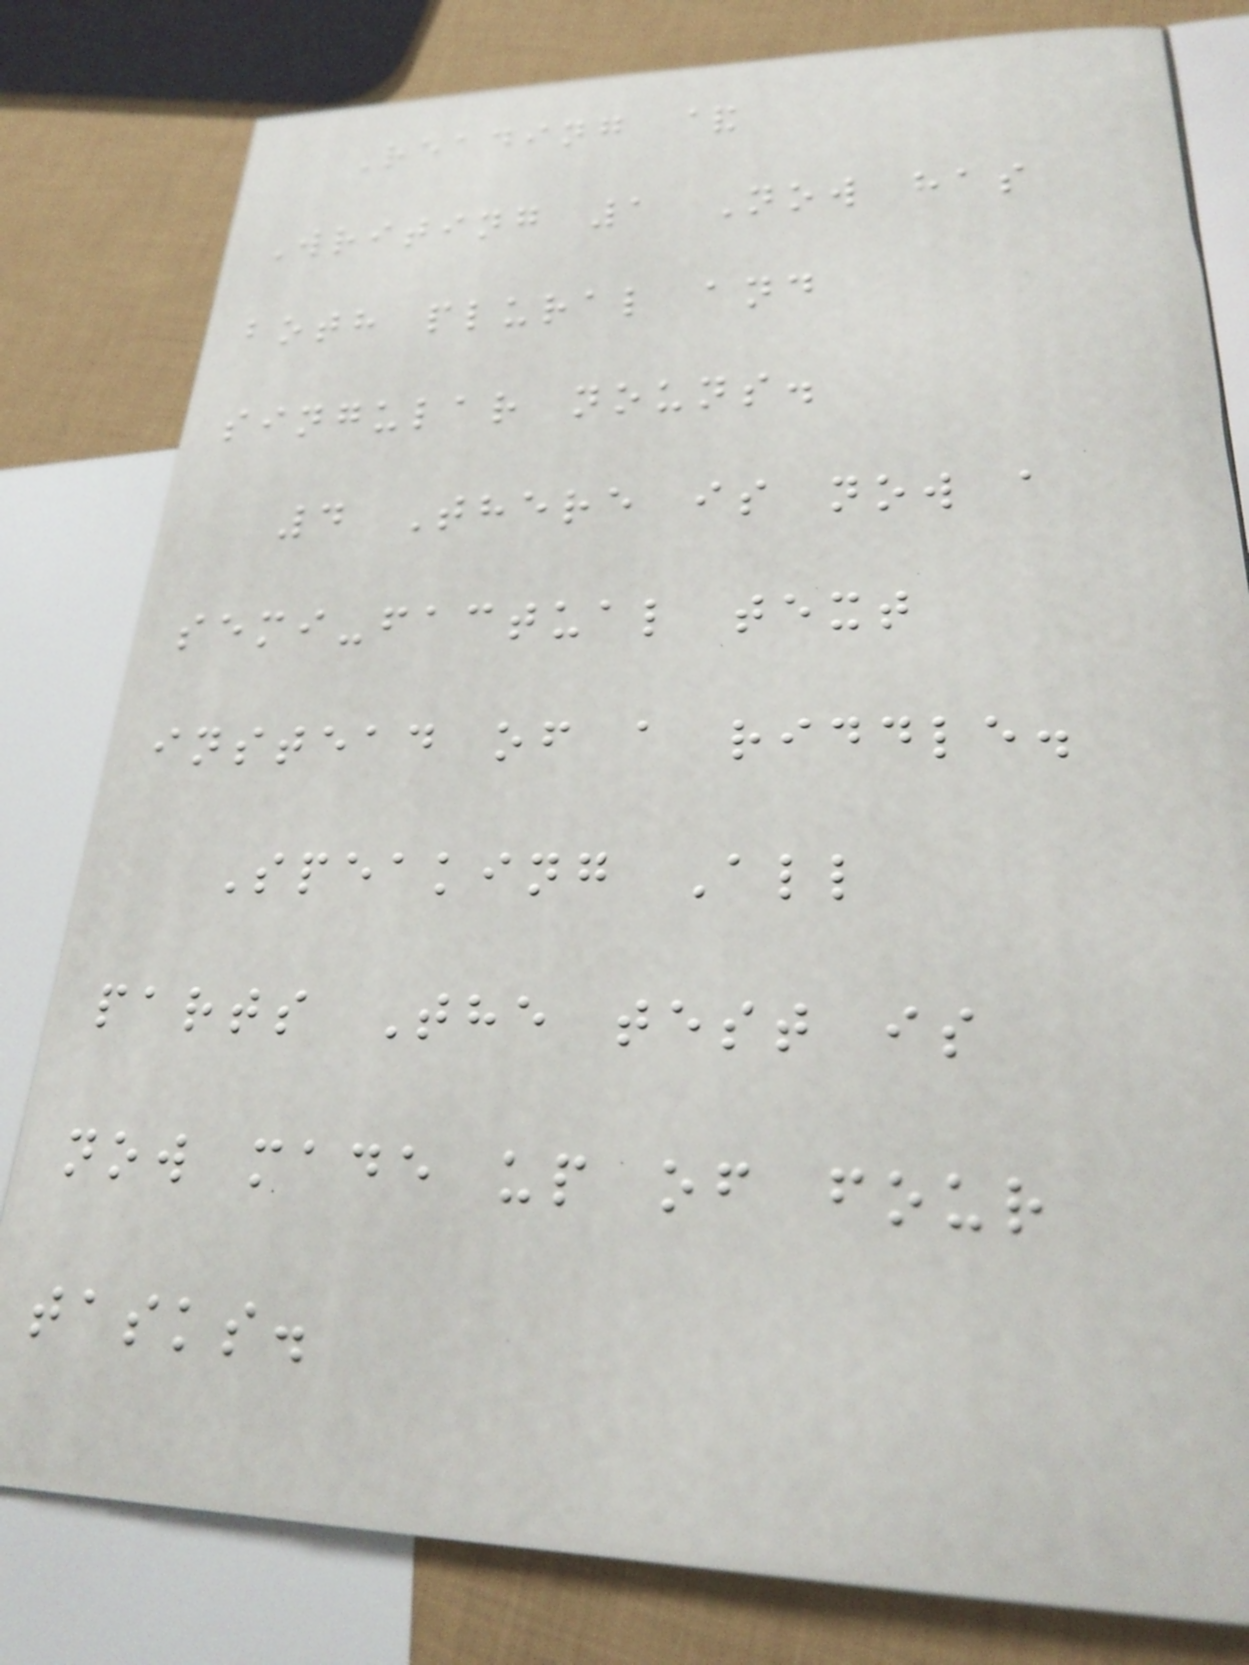Reading &
Writing 1 Now has
both plural and
singular nouns.
4 There is now a
semi-factual text
instead of a riddle.
Speaking All
parts The test is
now made up of four
tasks.
